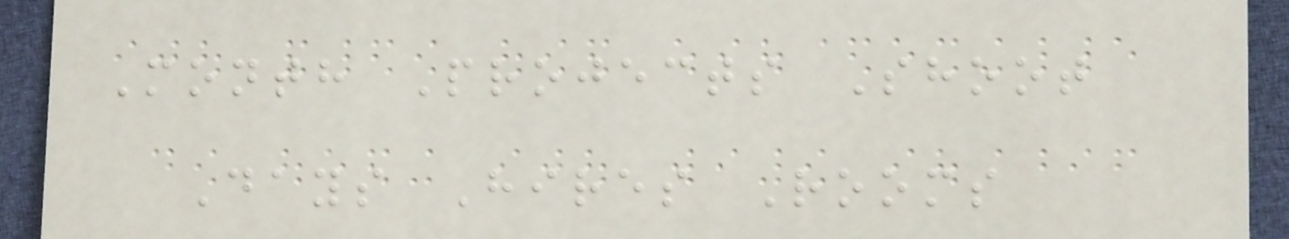Month Projects Shoot
Days Hires Rooms
